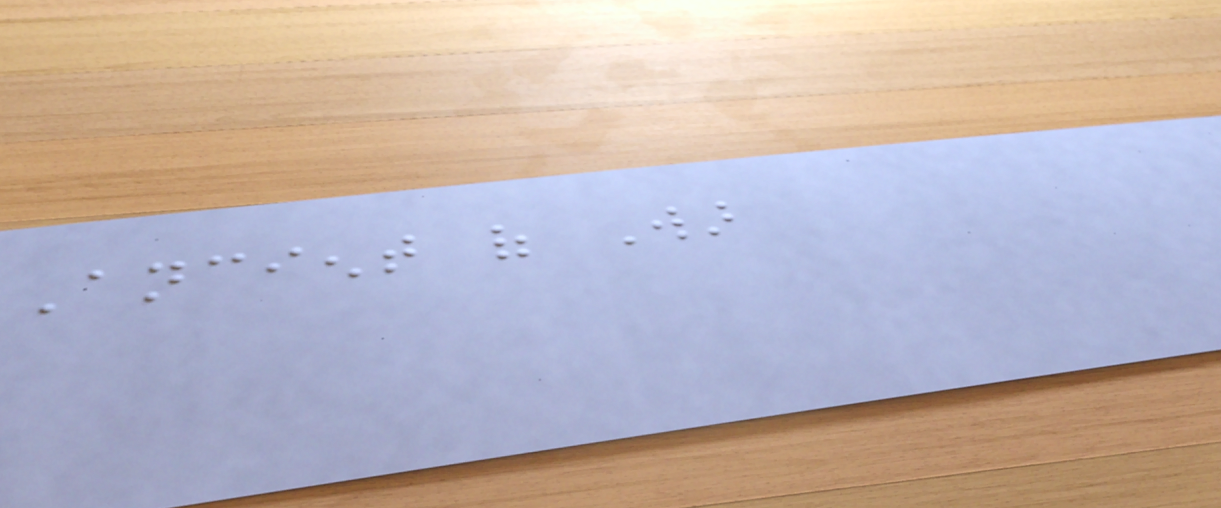Ancient of War
